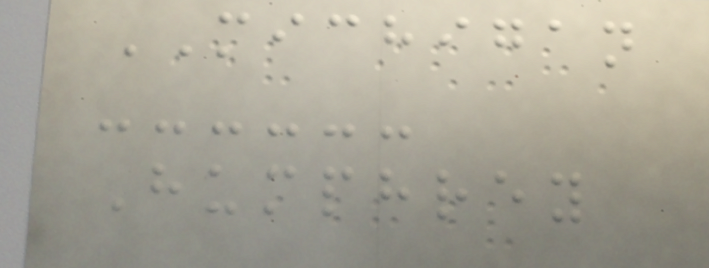MICHIGAN
Humphrey
